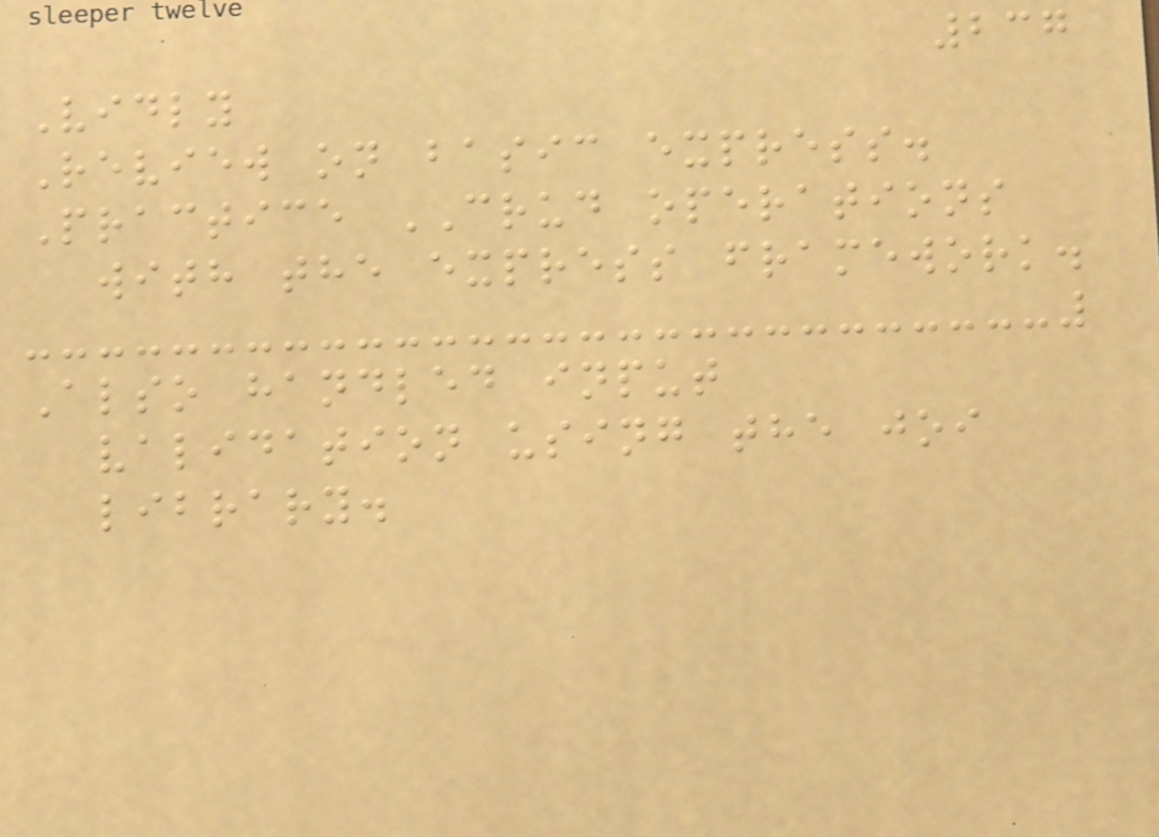237
Vidly
Review on basic express.
Practice CRUD operations
with the express framework.
Also handled input
validation using the joi
library.
